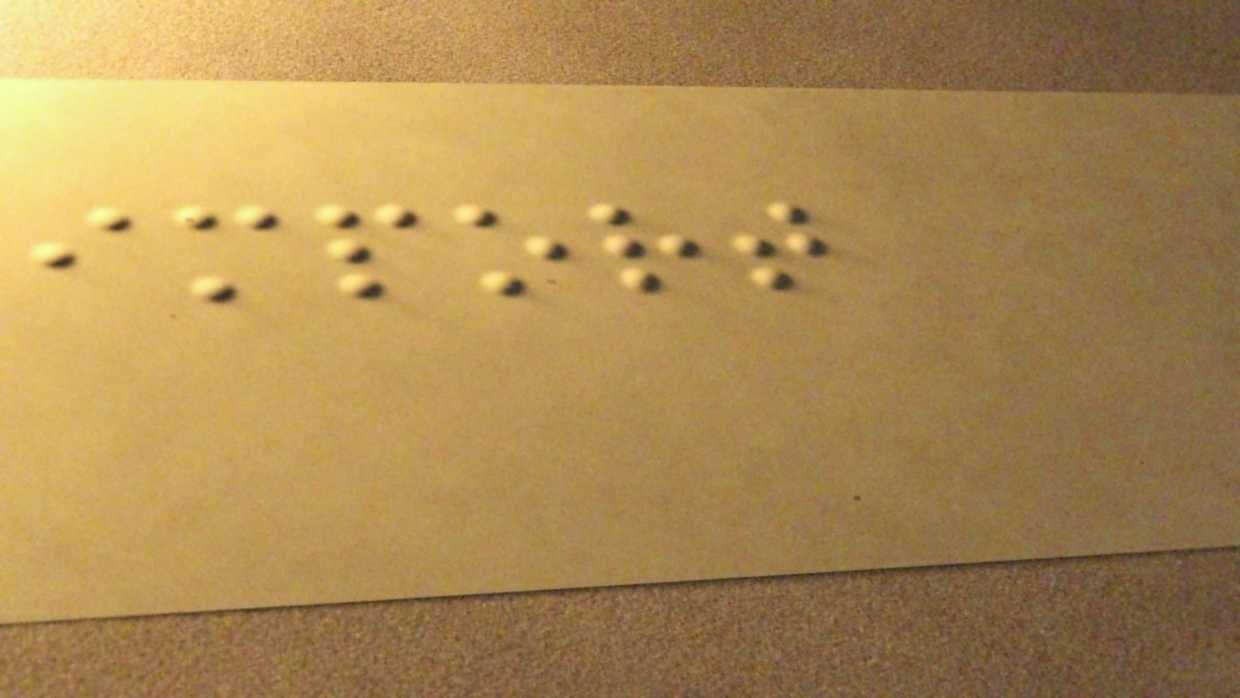import
